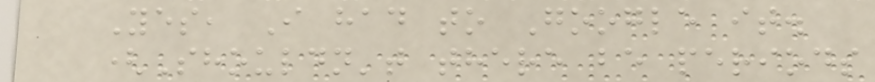Yes, I had to Google it.
(Shouldn't there be periods
